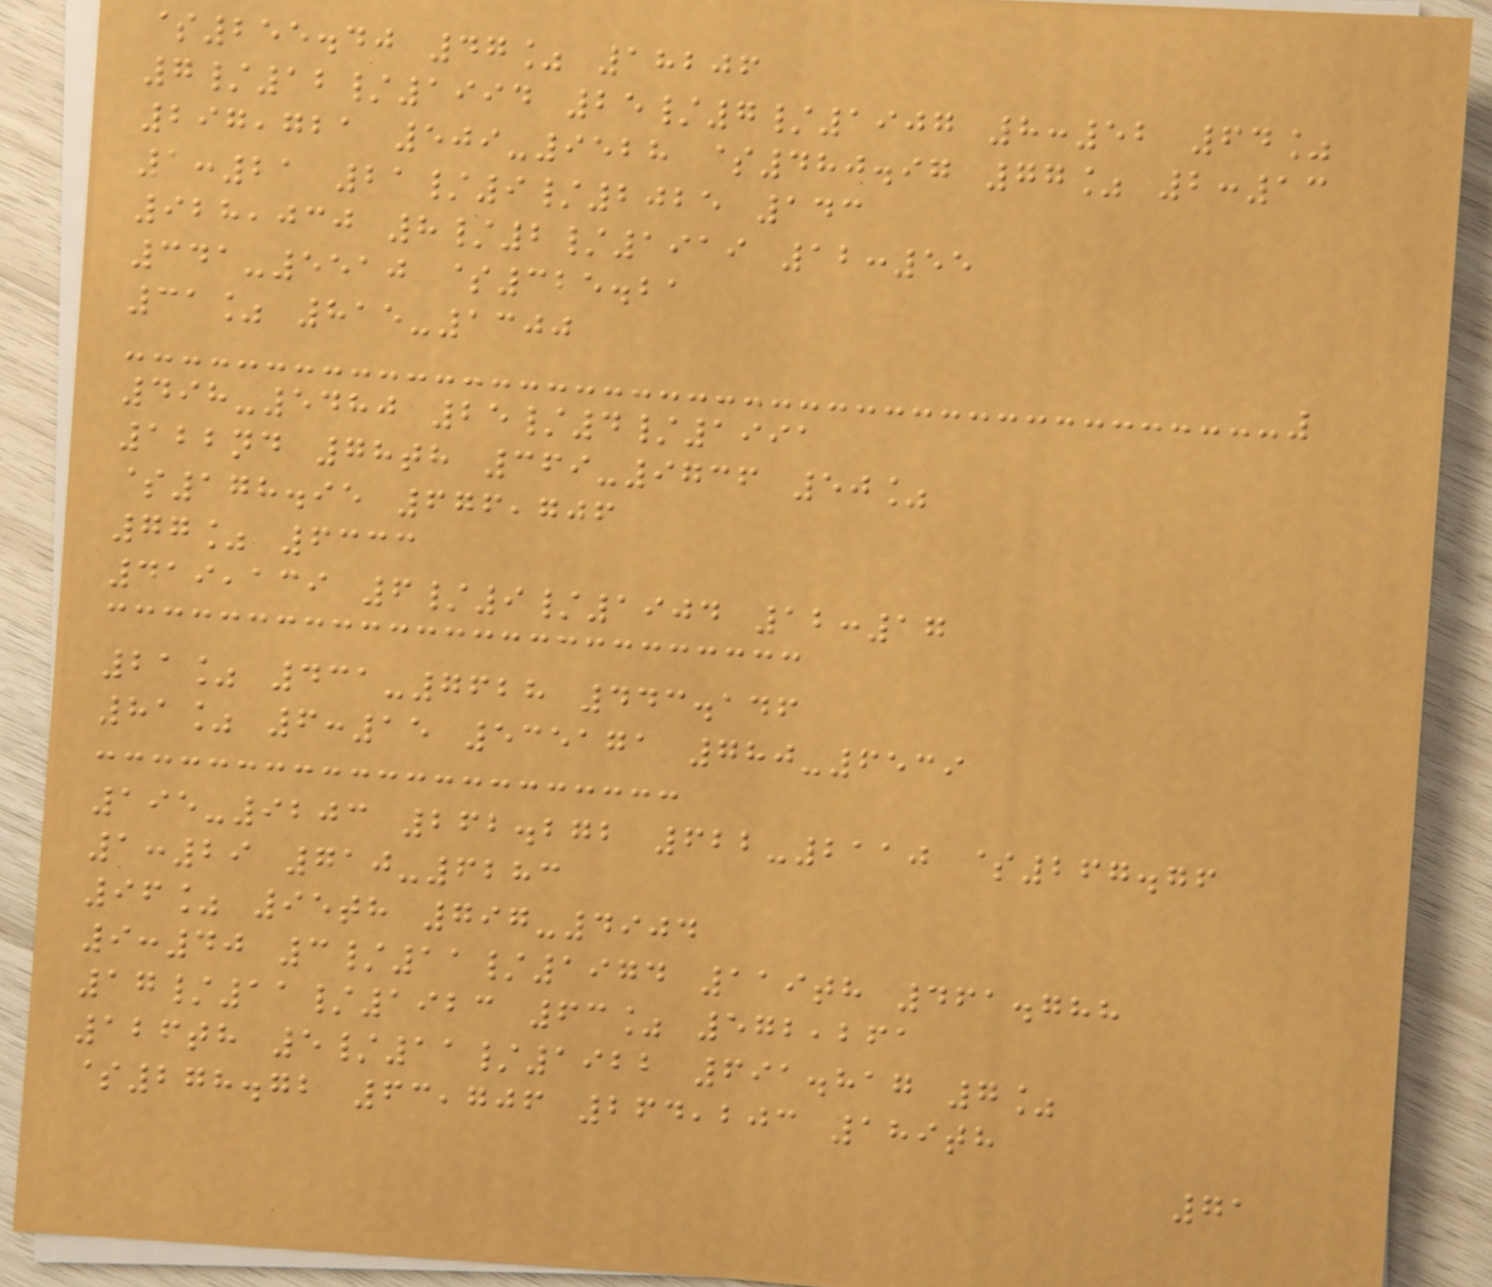$255.40 47% 18206
7/12/1994 25/7/1907 8:52 64%
297,721 509-9528 $480.97 77% 2:13
1:21 21/9/2025 143
928,030 8/2/1919 12:55
341-5510 $325.21
31% 815-1300
498-5480 25/4/1991
122nd 78th 369-9736 50%
$178.95 676,706
77% 6333
419,139 6/9/1904 12:17
21% 431-7628 443.146
81% 6:15 535171 780-6539
195-9203 262.272 622-2110 $267.76
1:29 710-6283
96% 95th 797-4904
9:40 3/11/1974 119th 461.788
17/11/1923 63% 572,261
126th 5/11/1922 691.817 7%
$278.72 63,706 264,203 189th
71
